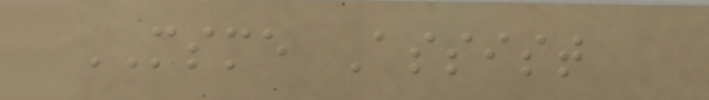MSME Assist
